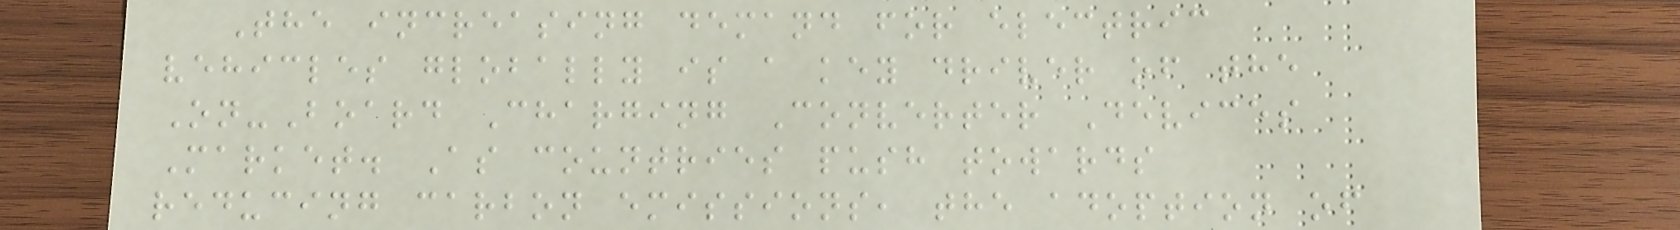The increasing demand for electric
vehicles globally is a key driver of the
On-Board Charging Converter Devices
Market. As countries push towards
reducing carbon emissions, the adoption of
